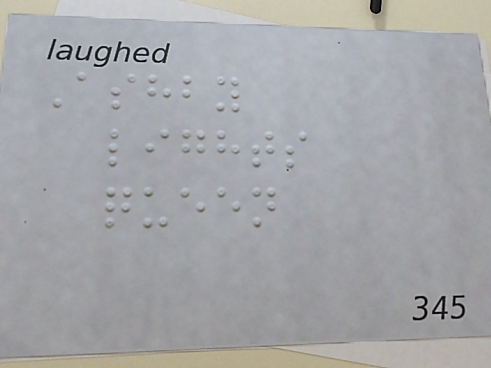Ashby
lights
queen
